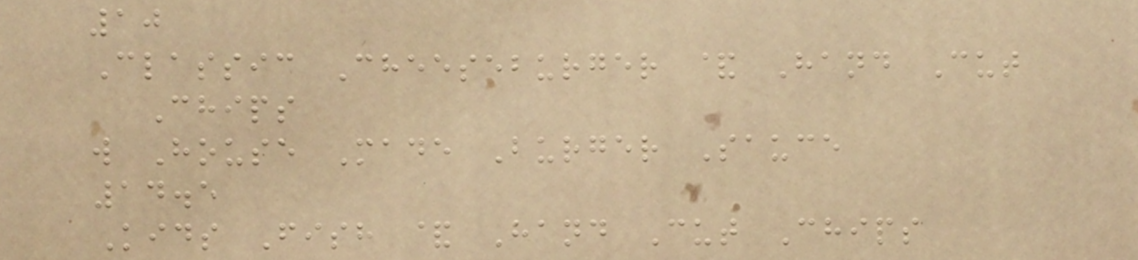10
Classic Cheeseburger & Hand Cut
Chips
w House Made Burger Sauce
14.5
Kids Fish & Hand Cut Chips
